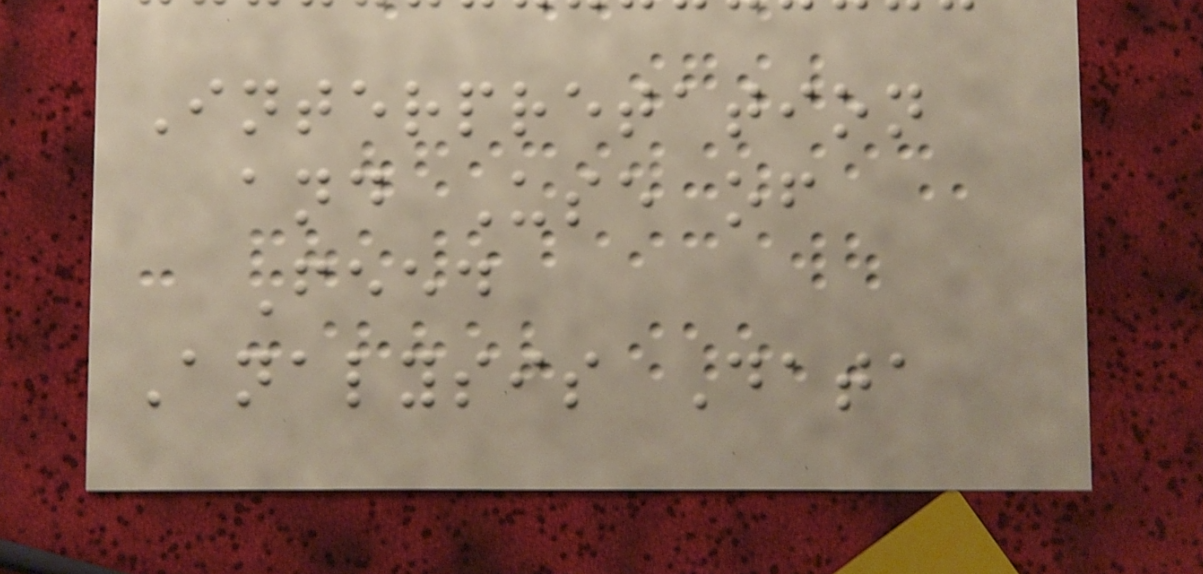Interpretation
and Use of
Feed
Analysis Data
